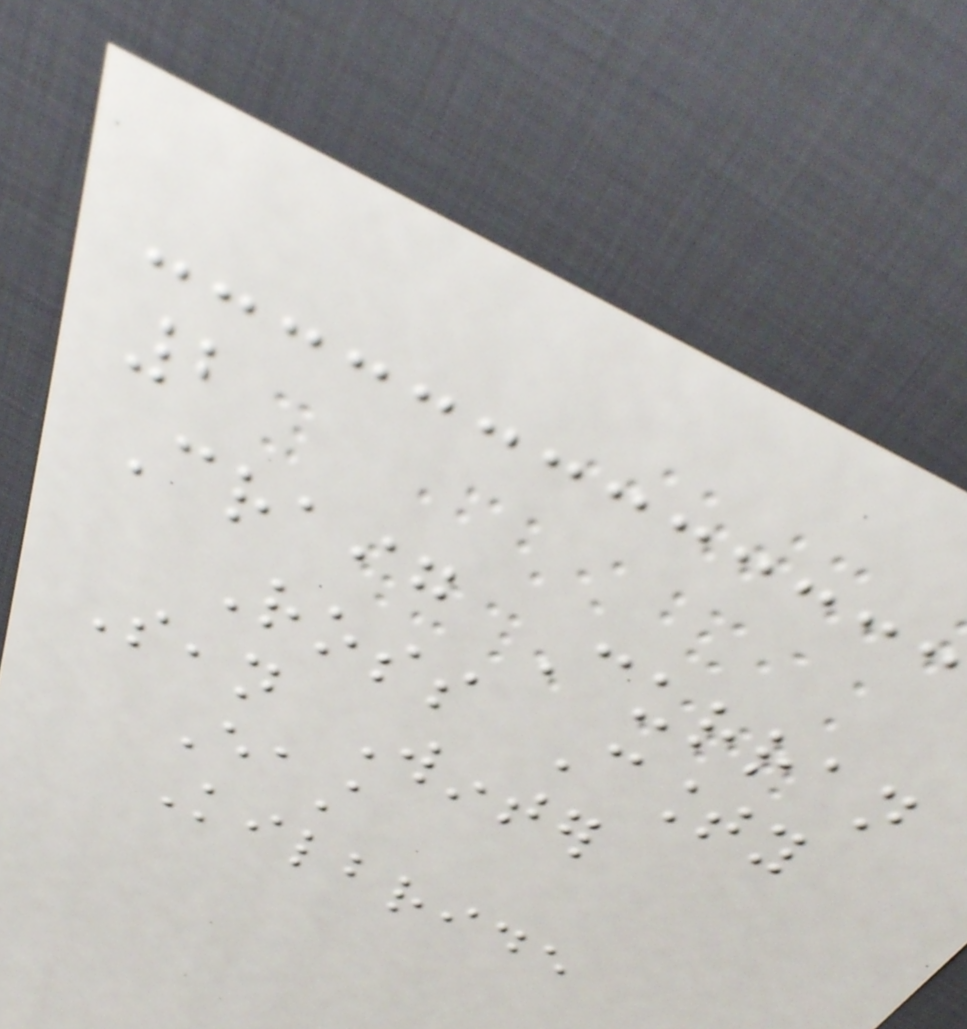2
Craig Curran
Ross County
Sean Winter
East
Kilbride
